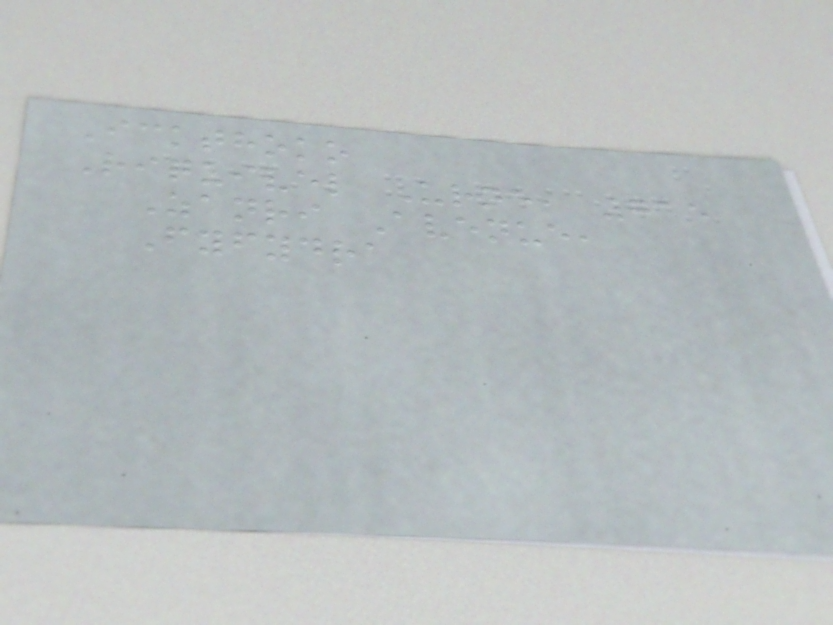Ickthoko
Riquivel Urne, 715
Zanri Avenue,
Fyfydra
